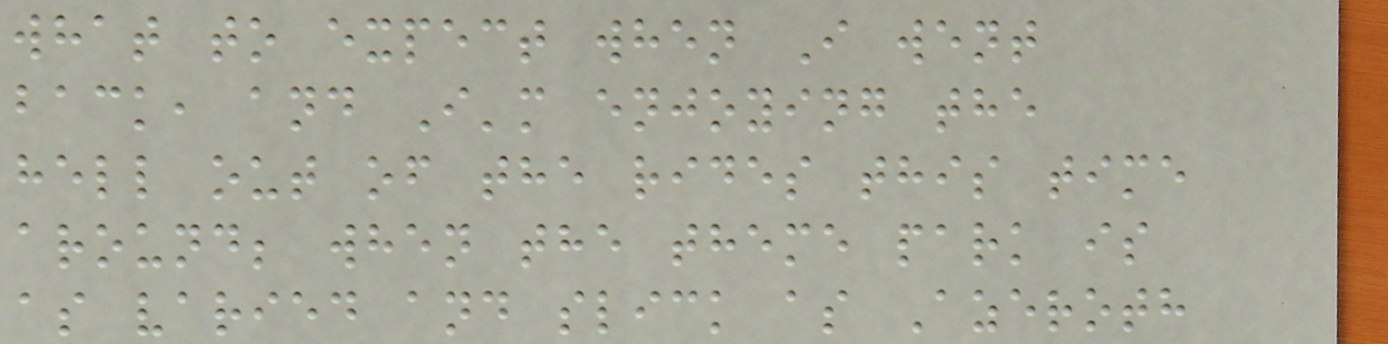what to expect when I went
back, and I'm enjoying the
hell out of the rides this time
around; when the theme park is
as varied and slick as Azeroth
